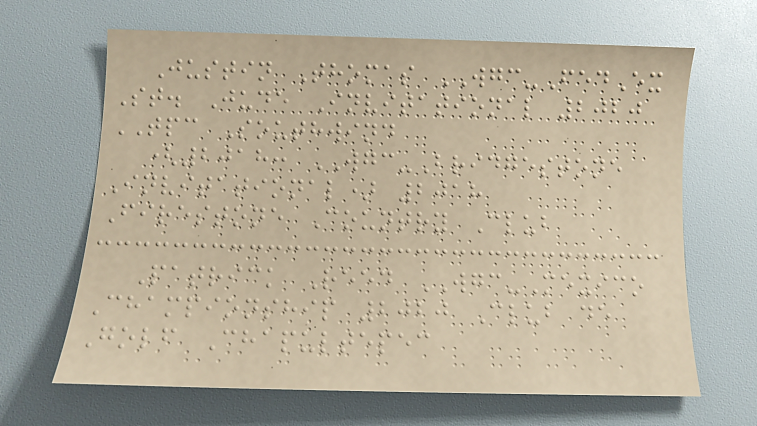Justin Thomas WGC-FedEx
St. Jude Invitational 2020
TPC Southwind
(2018: WGC-Bridgestone
Invitational) 2018
Firestone Country Club
Patrick Reed WGC-Mexico
Championship 2020 Club de
Golf Chapultepec
